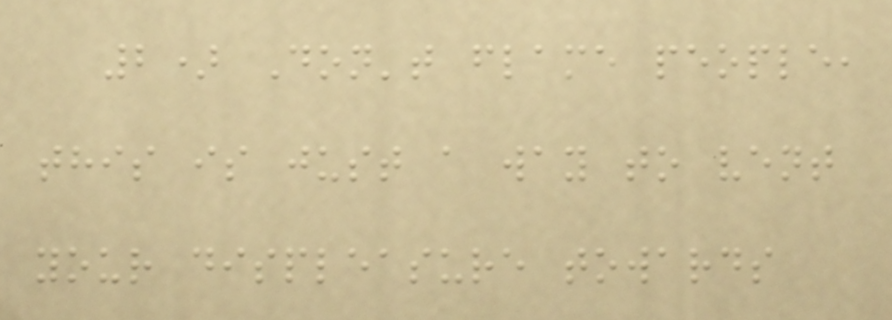2) Don't flame people,
this is just a way to vent
your displeasure towards
